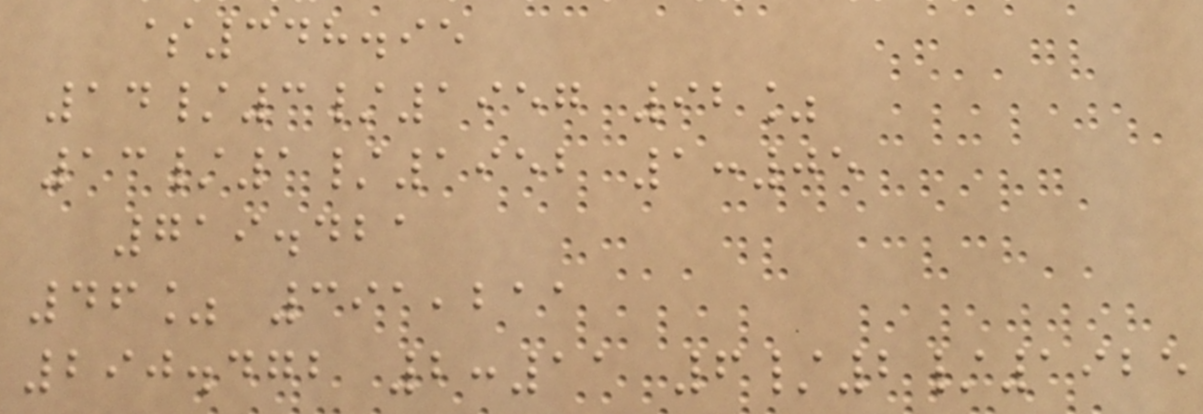$348.95
14/3/1957 92%
13/1/1952 1:05
719.421
46% 391,211
290.472 2:11 6/2/1925
